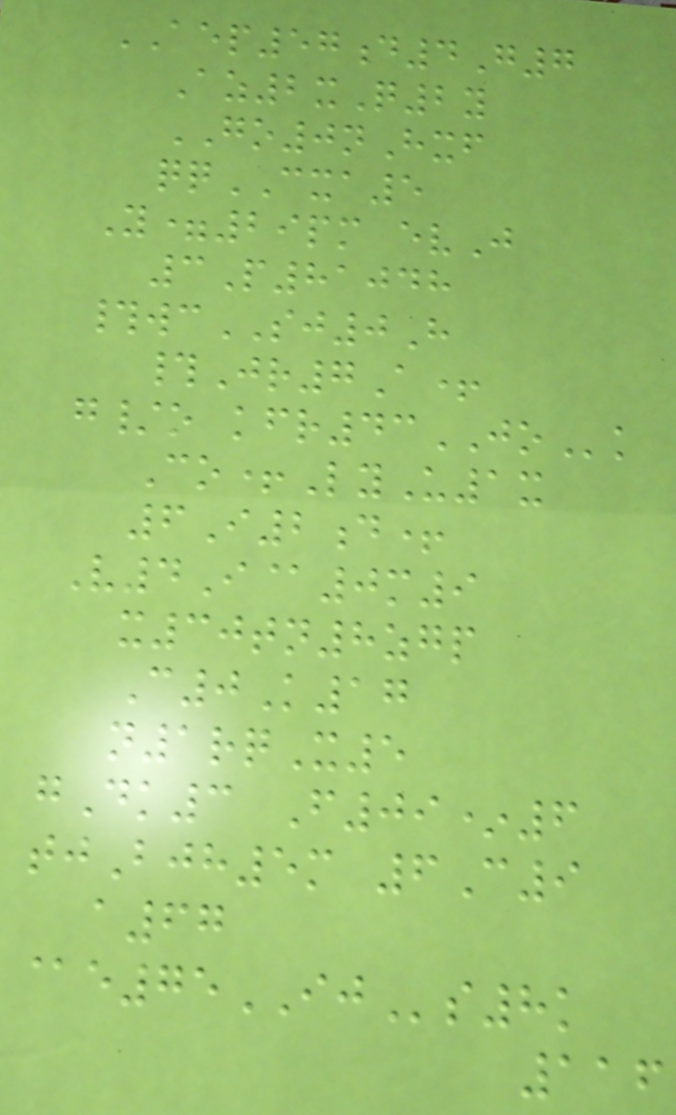AEP57d4G7
Az2xQ2y
GO0nHxf
qqCXA5
Y=29pm evJ
3P81048
#wcSJ0H
#Jr7A+
g/o kfr43JOk
Co+LyU1x
6I2d+
V4I@0m9
x30tn8zgp
C0K17
n1rqX5
gDk3 F09*6
tjBjh5m 6C9
a67
@e75IJs8k
116
